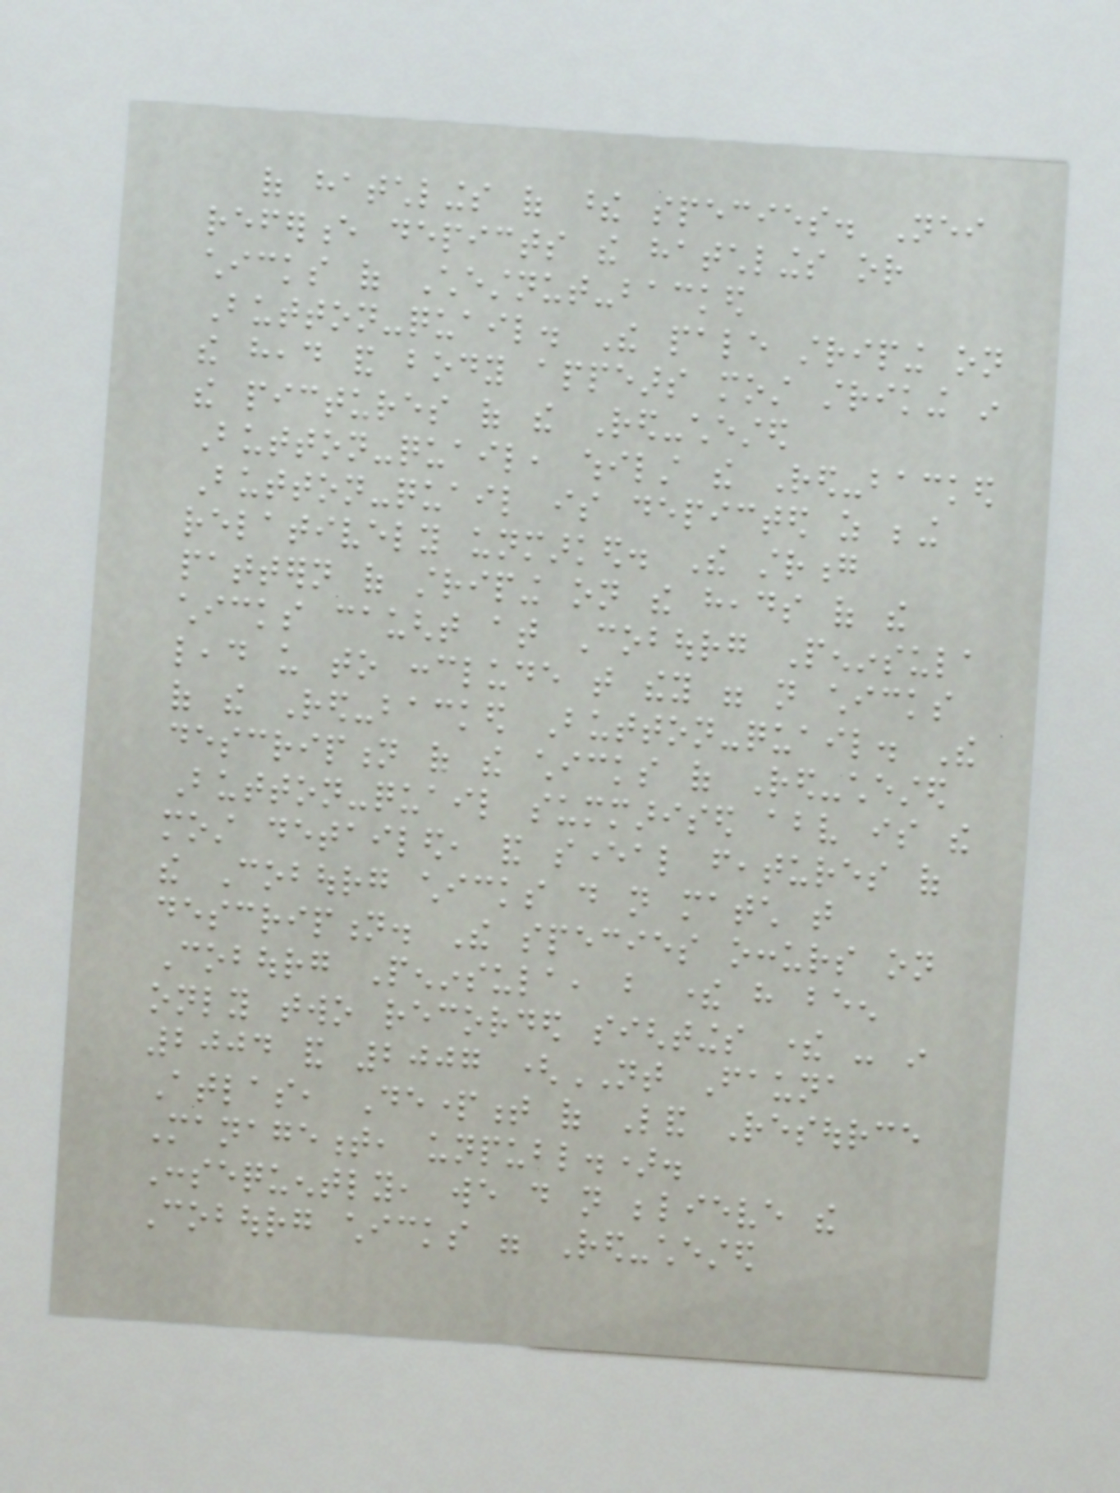of hatchlings of these species. Neither
reference depicts the hatchlings or
chicks of Chestnut-backed
Button-quail. The pale striping on
the head and body appears most striking in
the pictures of the Red-chested
Button-quail, whilst the Red-backed
Button-quail is depicted as being
relatively unmarked. The strong
pattern of striping on the heads of the
chicks caught at Cobourg Peninsula
lead us to conclude that they were not chicks
of the Red-backed Button-quail. The
description of the chicks of Red-chested
Button-quail summarised above is the
most detailed, and several features of
the Cobourg chicks do not match that
description. The species occurs on
Cobourg Peninsula, but there have been
only two recorded sightings there - in
2004 and 2007 (NT Fauna
Atlas, Department of Land Resource
Management, unpubl.).
Consequently, we do not believe the
Cobourg chicks were Red-chested
